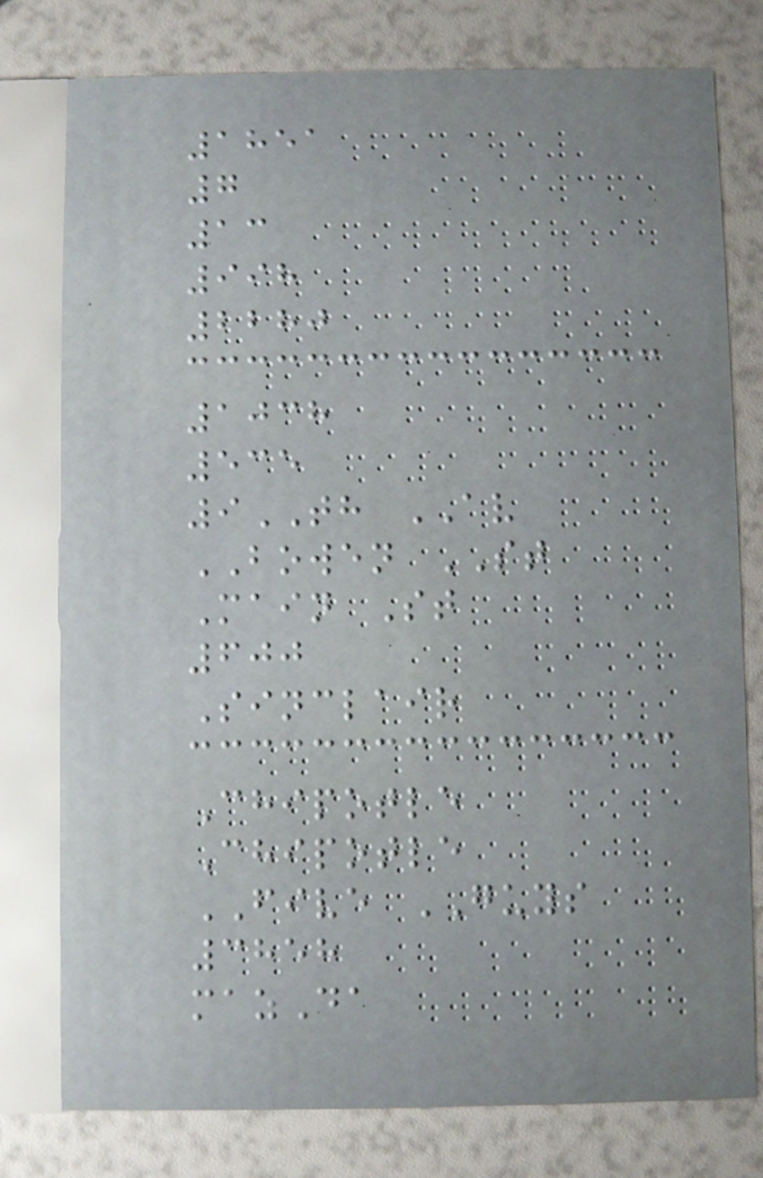1851
7
13
998
2280
1038
535
9TH AV
BOWEN ST
Main St
600
Sinclair
Chipotle
Chipotle
FIVE GUYS
3858
mazDa
